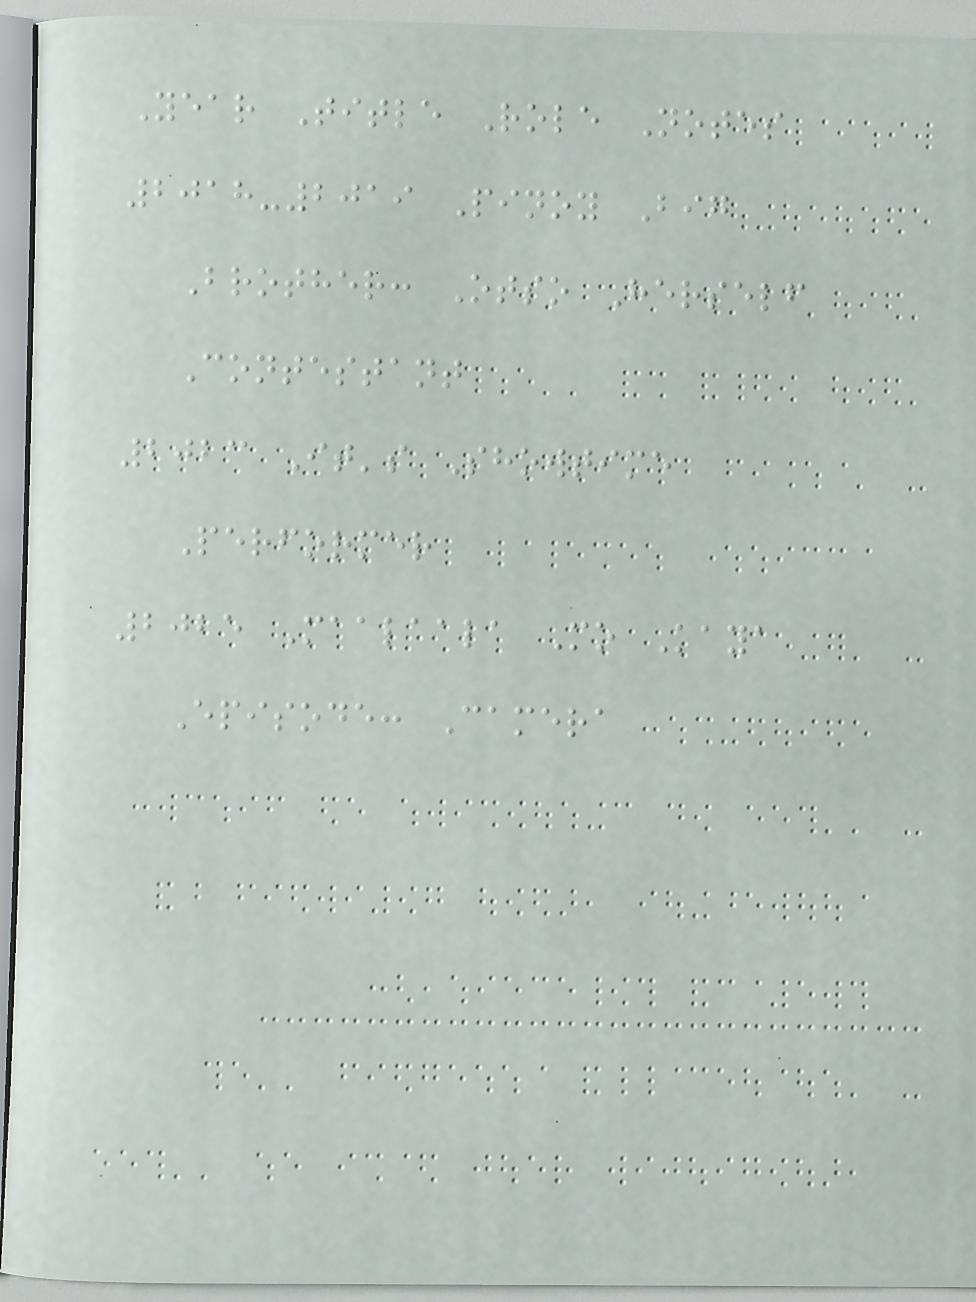Year Title Role Notes
2018-2019 Pinoy Big
Brother: Otso Herself
Contestant
2023 It's Showtime
Performer
2025 Maalaala Mo Kaya
Episode: Camera
